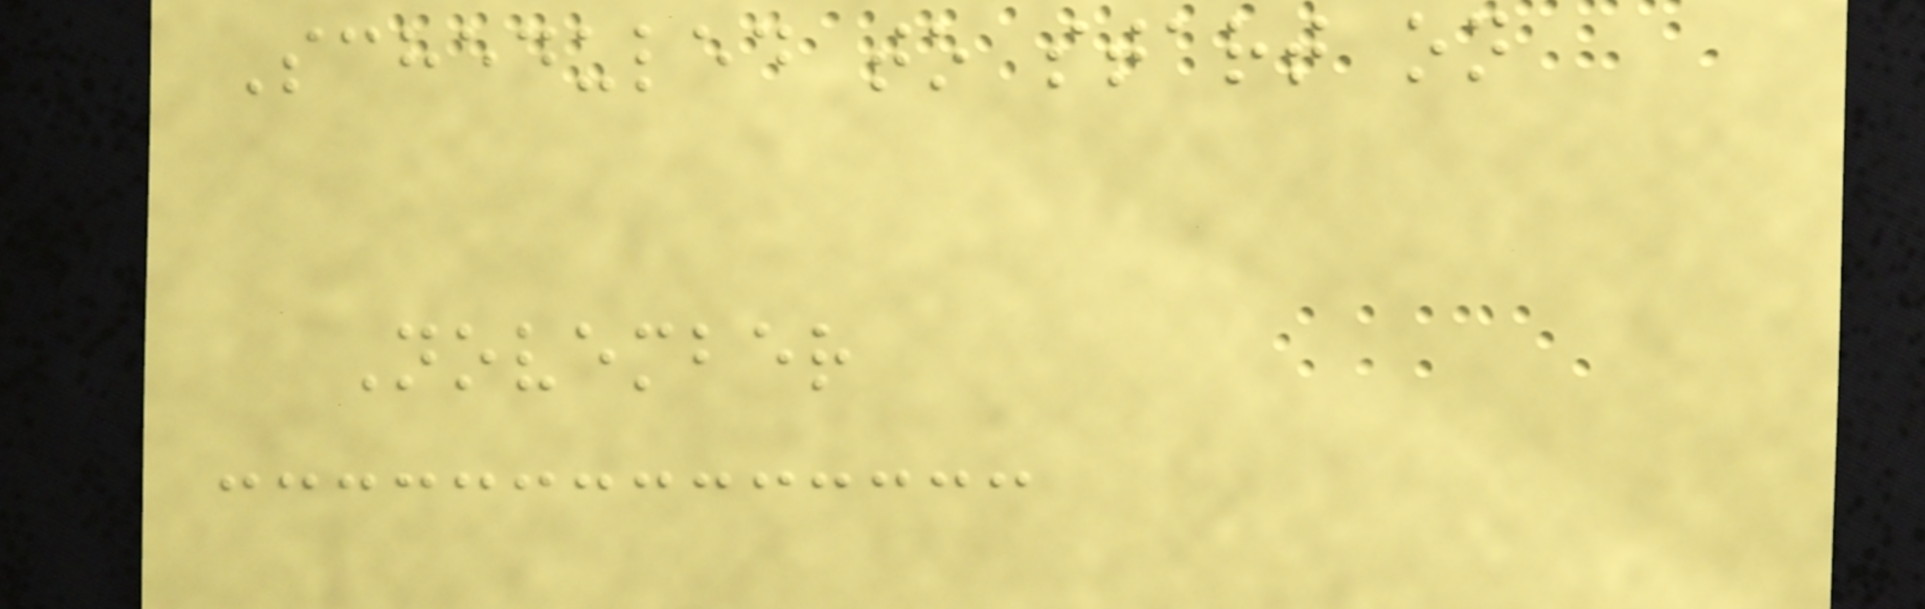Scheduled to start on
November
